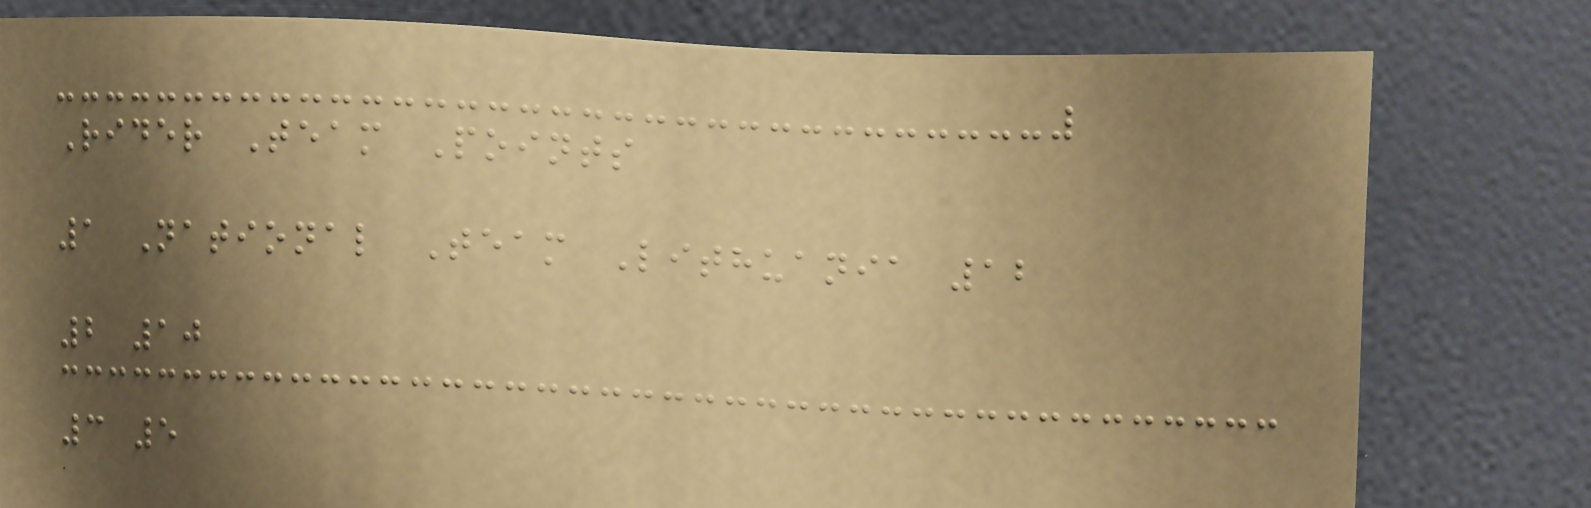Rider Team Points
1 National Team Lithuania 12
2 10
3 5
